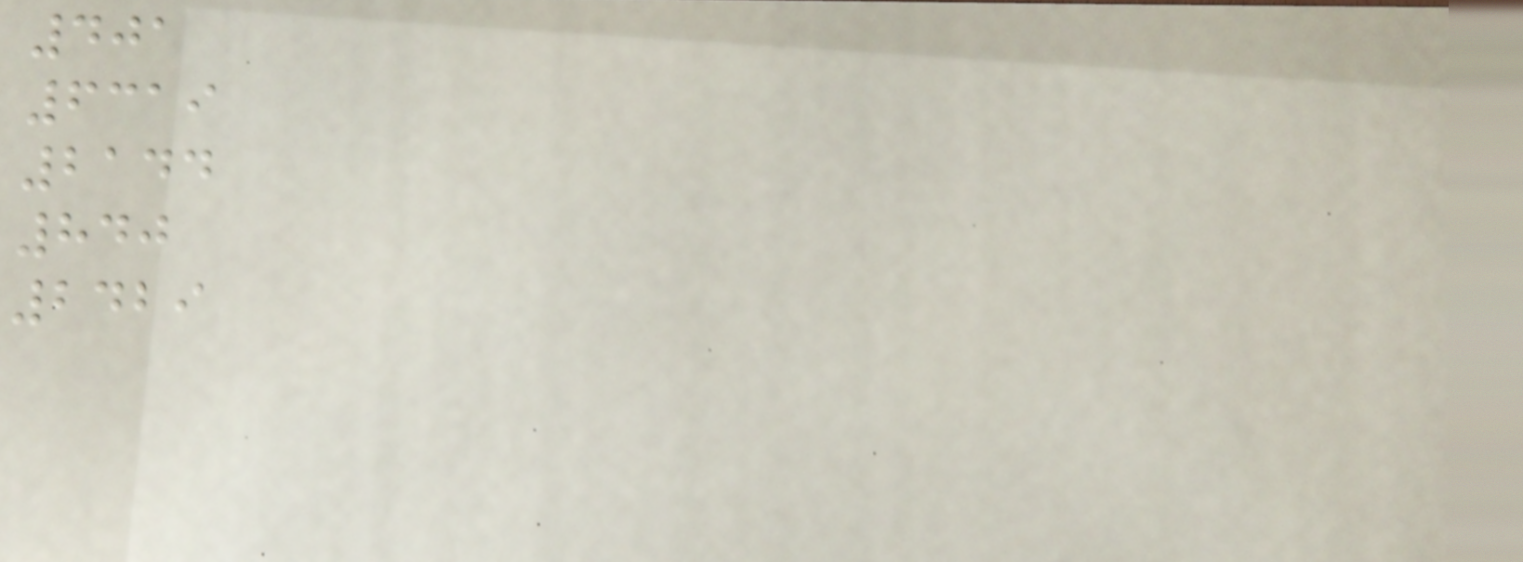401
6319
2144
840
2429
